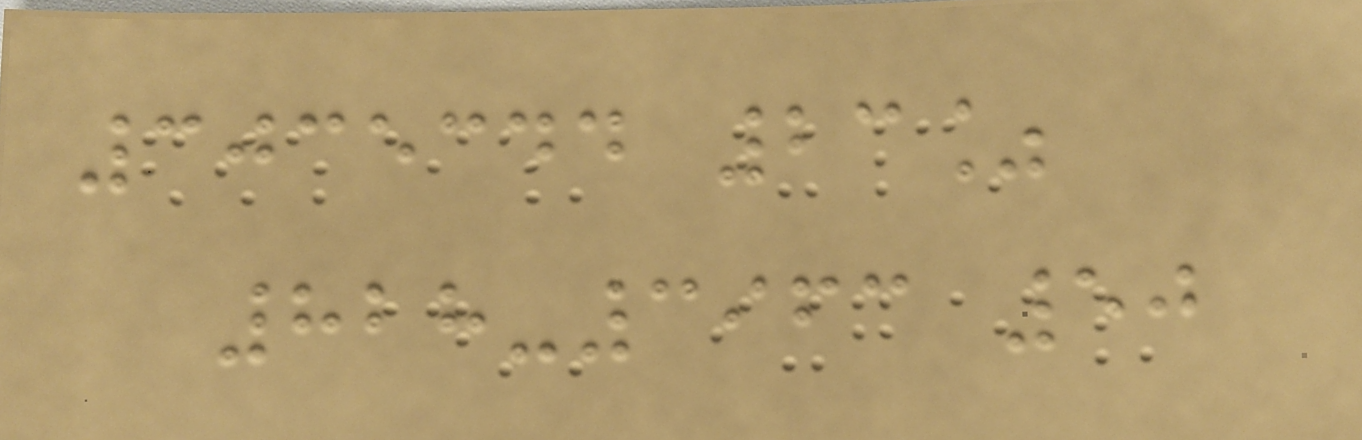3035344 23%
828-3963 50
